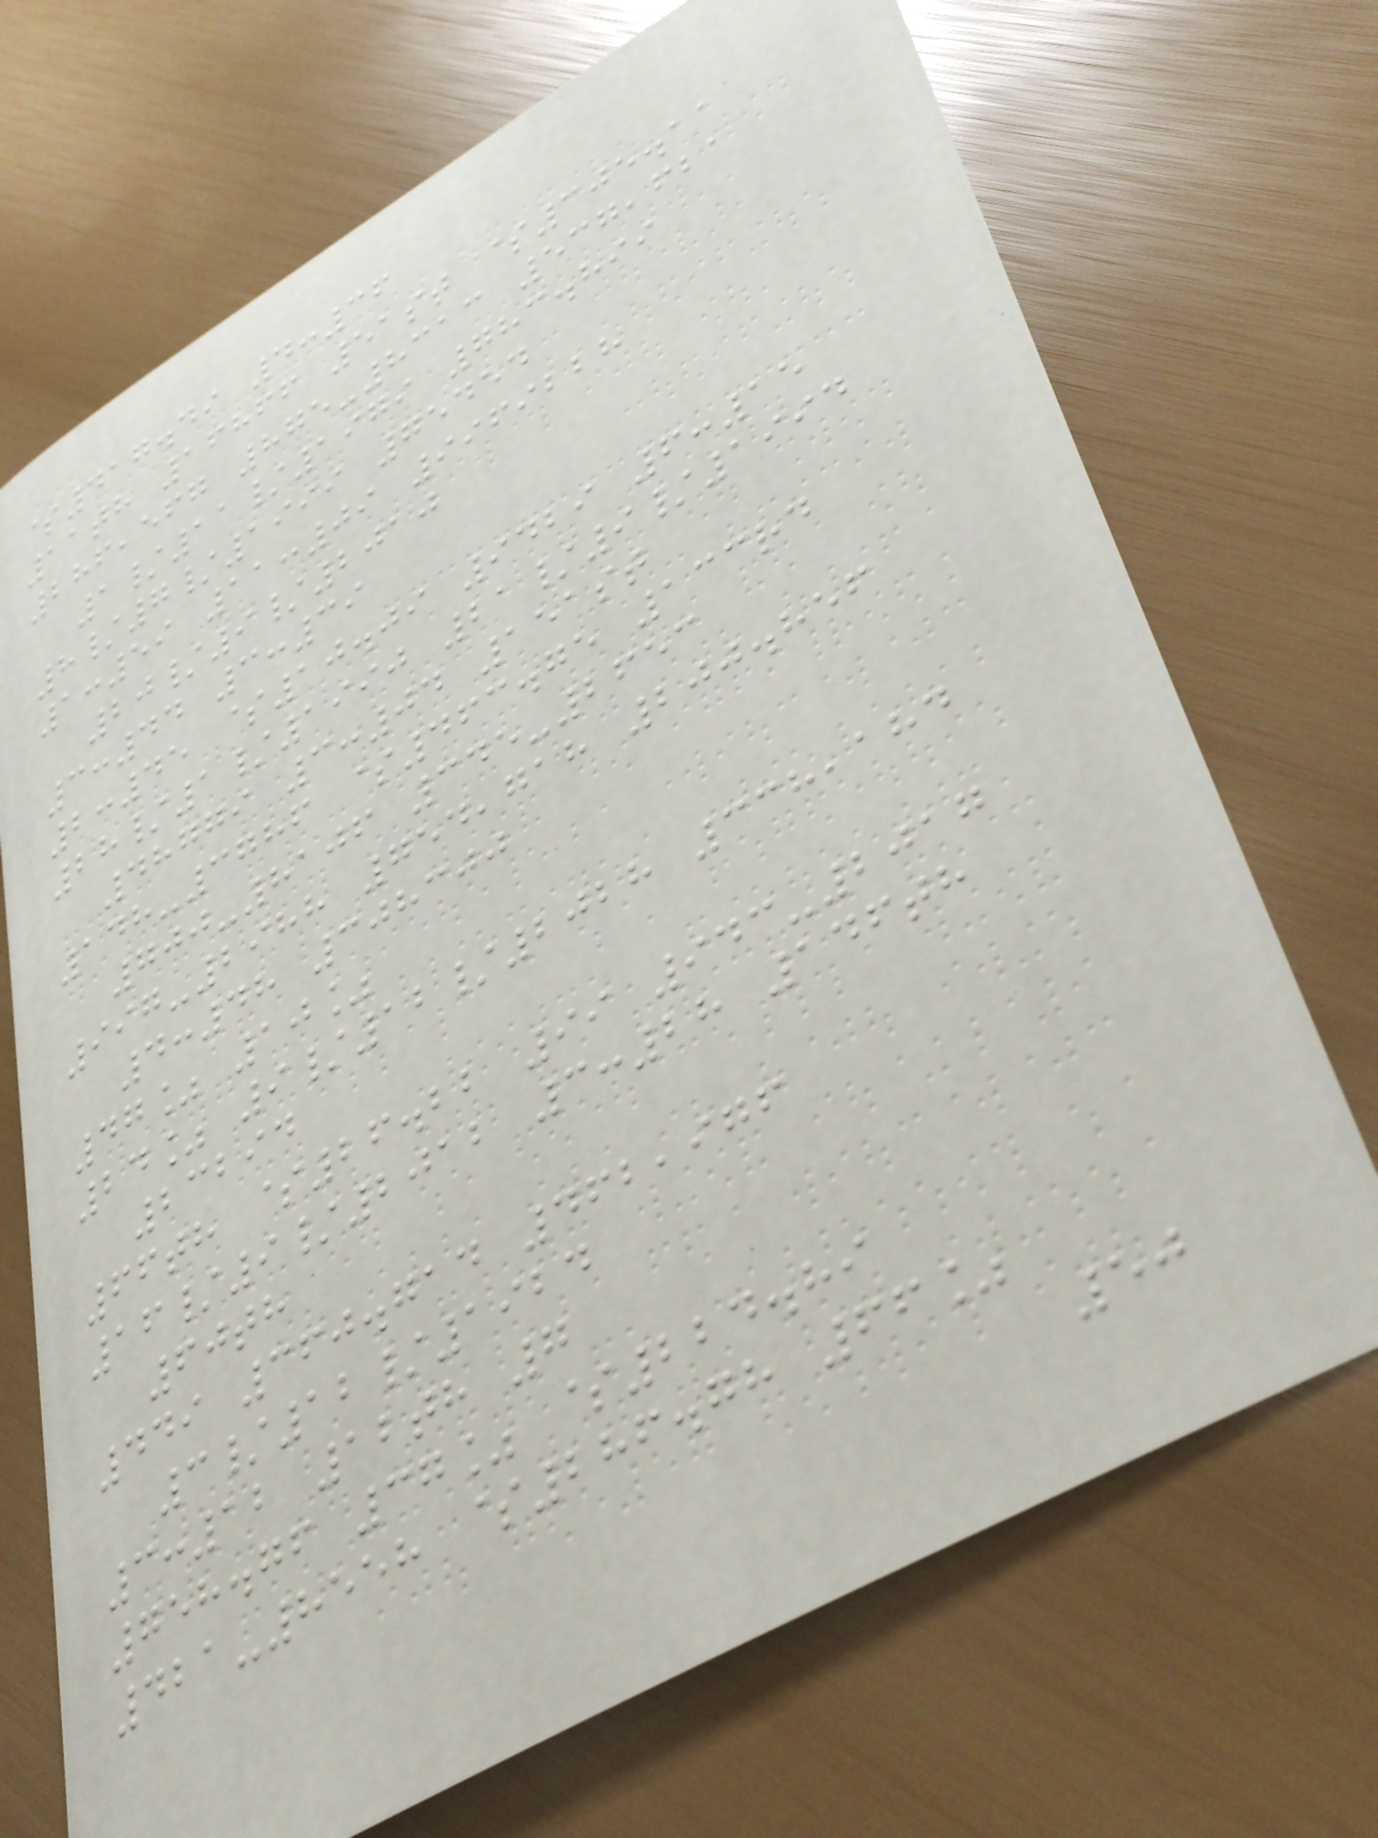$417.49 4:36
11th 16866 51st $305.11
286,567 875-8313 537,621
1/11/1979 783.899
8/7/1999 75454
1:59 11:09 9969228
20/9/2010
3:44 3:39
2:45 $10.09 9429 6:15
28/1/1990 21/9/1994
48779 3:04 151st
148-3786 $463.75 133rd
700-8106 345-2653
997-2988 754,718 200.856
4:48 308300
47% 10%
24% 9/12/2028 338,184
23294
66th $26.22 99 943-2017
16/9/2012 3:28 146th
60th
449 360.714 462,976
3/12/1924
3:12 12th 7
758.76 37% $224.89
421-8558 $286.78 66%
50
